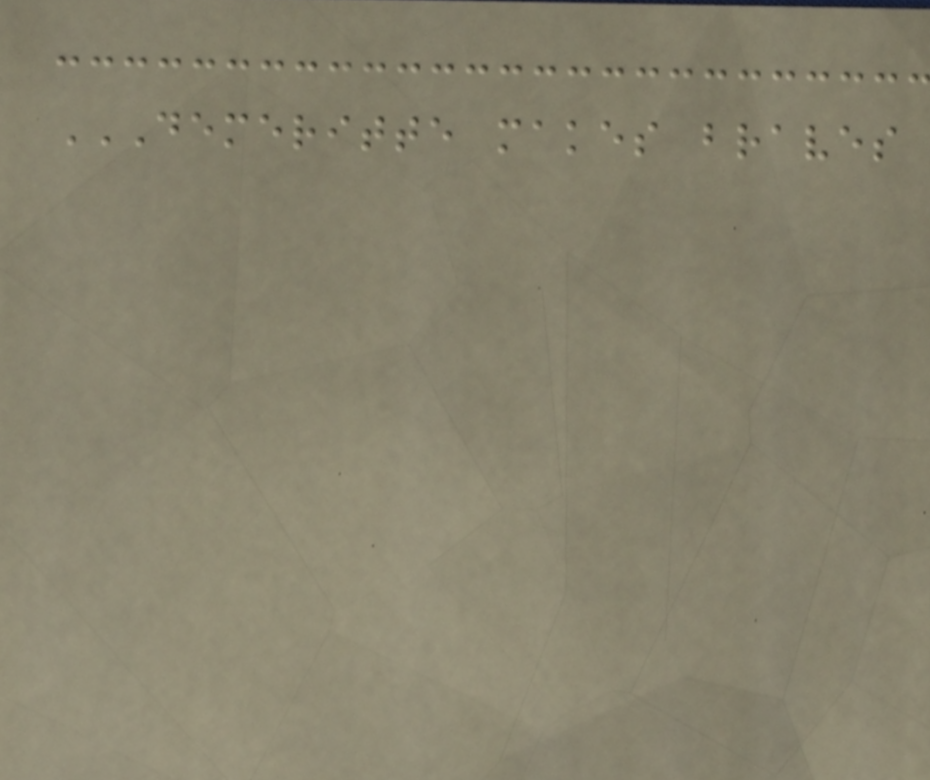DEMERITTE MAKES BRAVES
